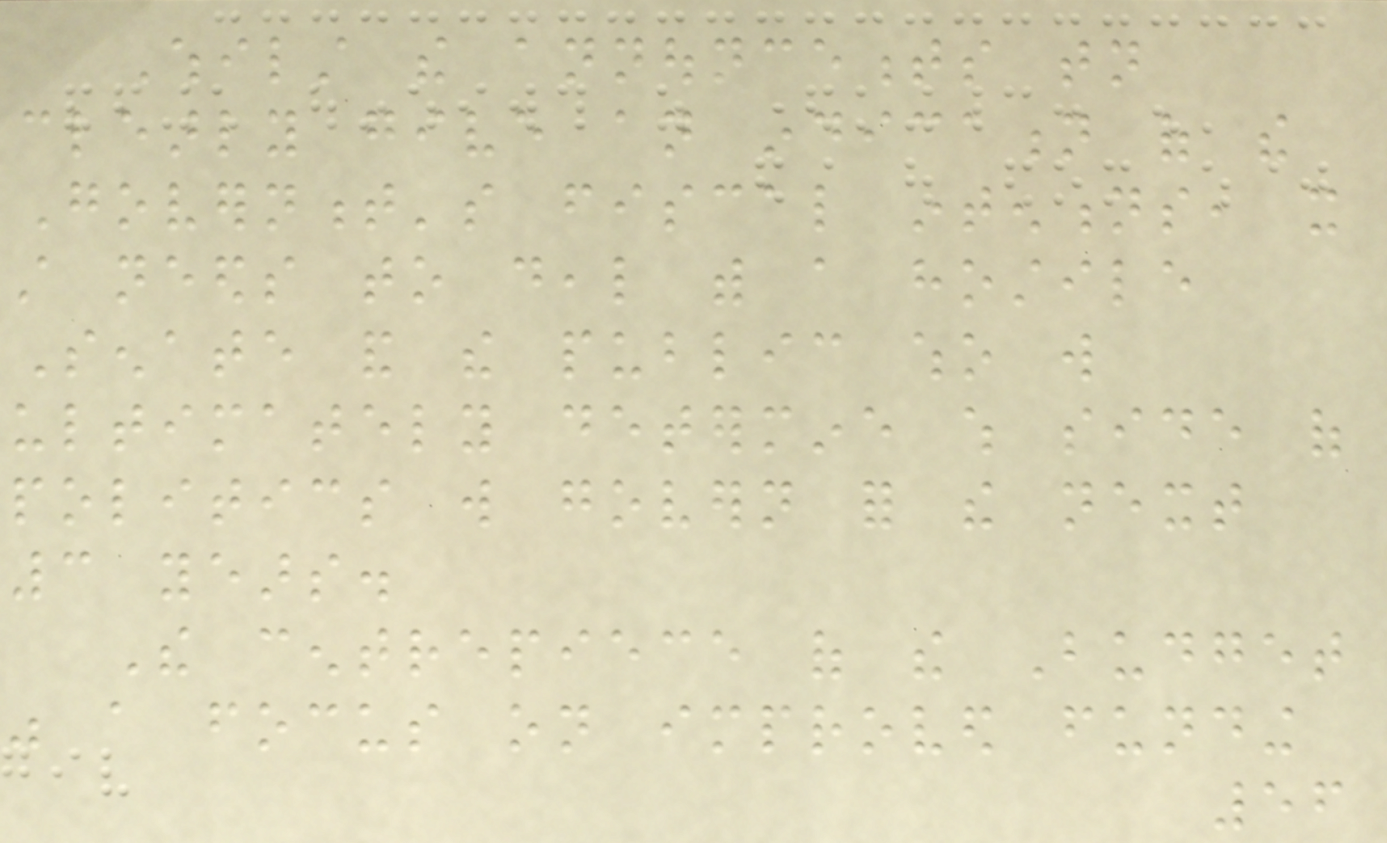Whilst the announcements tonight
clearly give an indication of the
Government's fiscal intentions, it
still needs to deal with a hostile
Senate and the public who will
ultimately determine which side of
politics will govern for the next
3 years.
The centrepiece of the Budget
was a focus on improved funding
56
